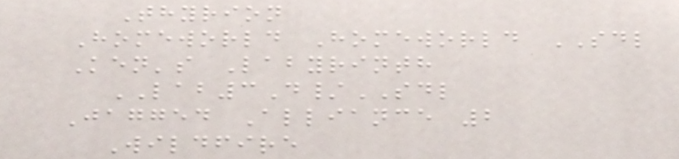Thyrion
Homeworld Homeworld SDL
Ken's Labyrinth
LAB3D/SDL
Jagged Alliance 2
Wildfire
